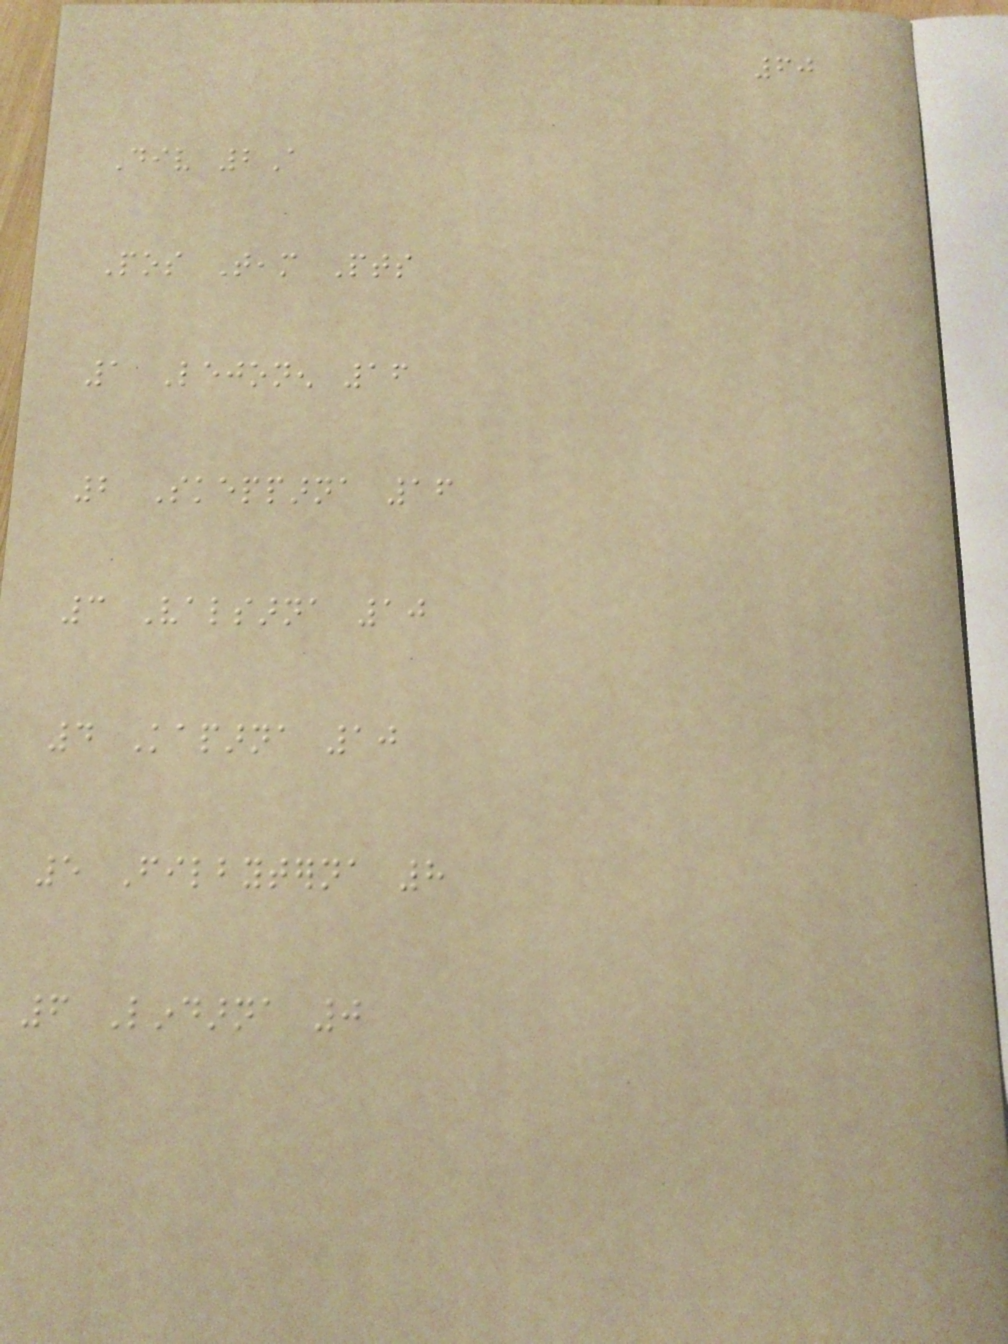60
Div 2A
Pos Team Pts
1 Lejonen 16
2 Skepparna 16
3 Valsarna 10
4 Kaparna 10
5 Filbyterna 8
6 Lindarna 0
